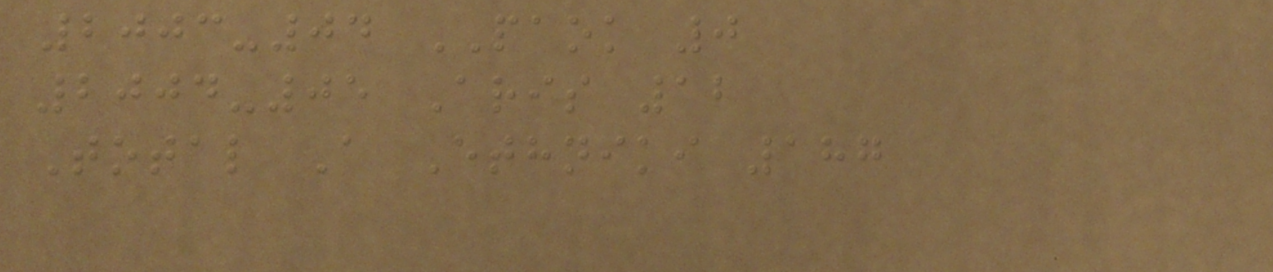2003-04 PAOK 0
2004-05 Aris 12
Total A Ethniki 187
